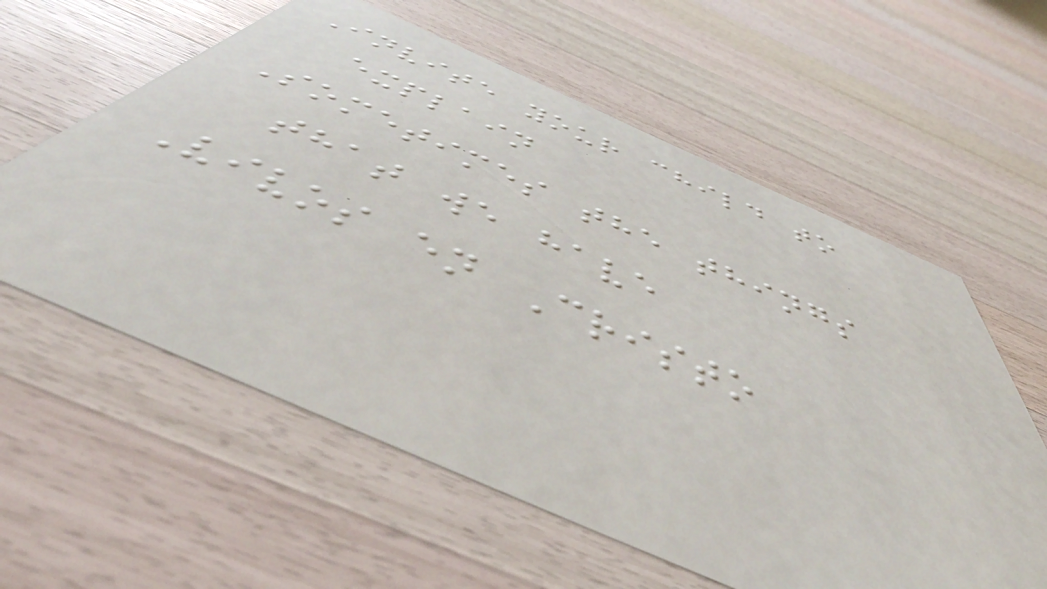Invite your child to
explain
Sometimes the things
that we have
Vivos en Cristo
